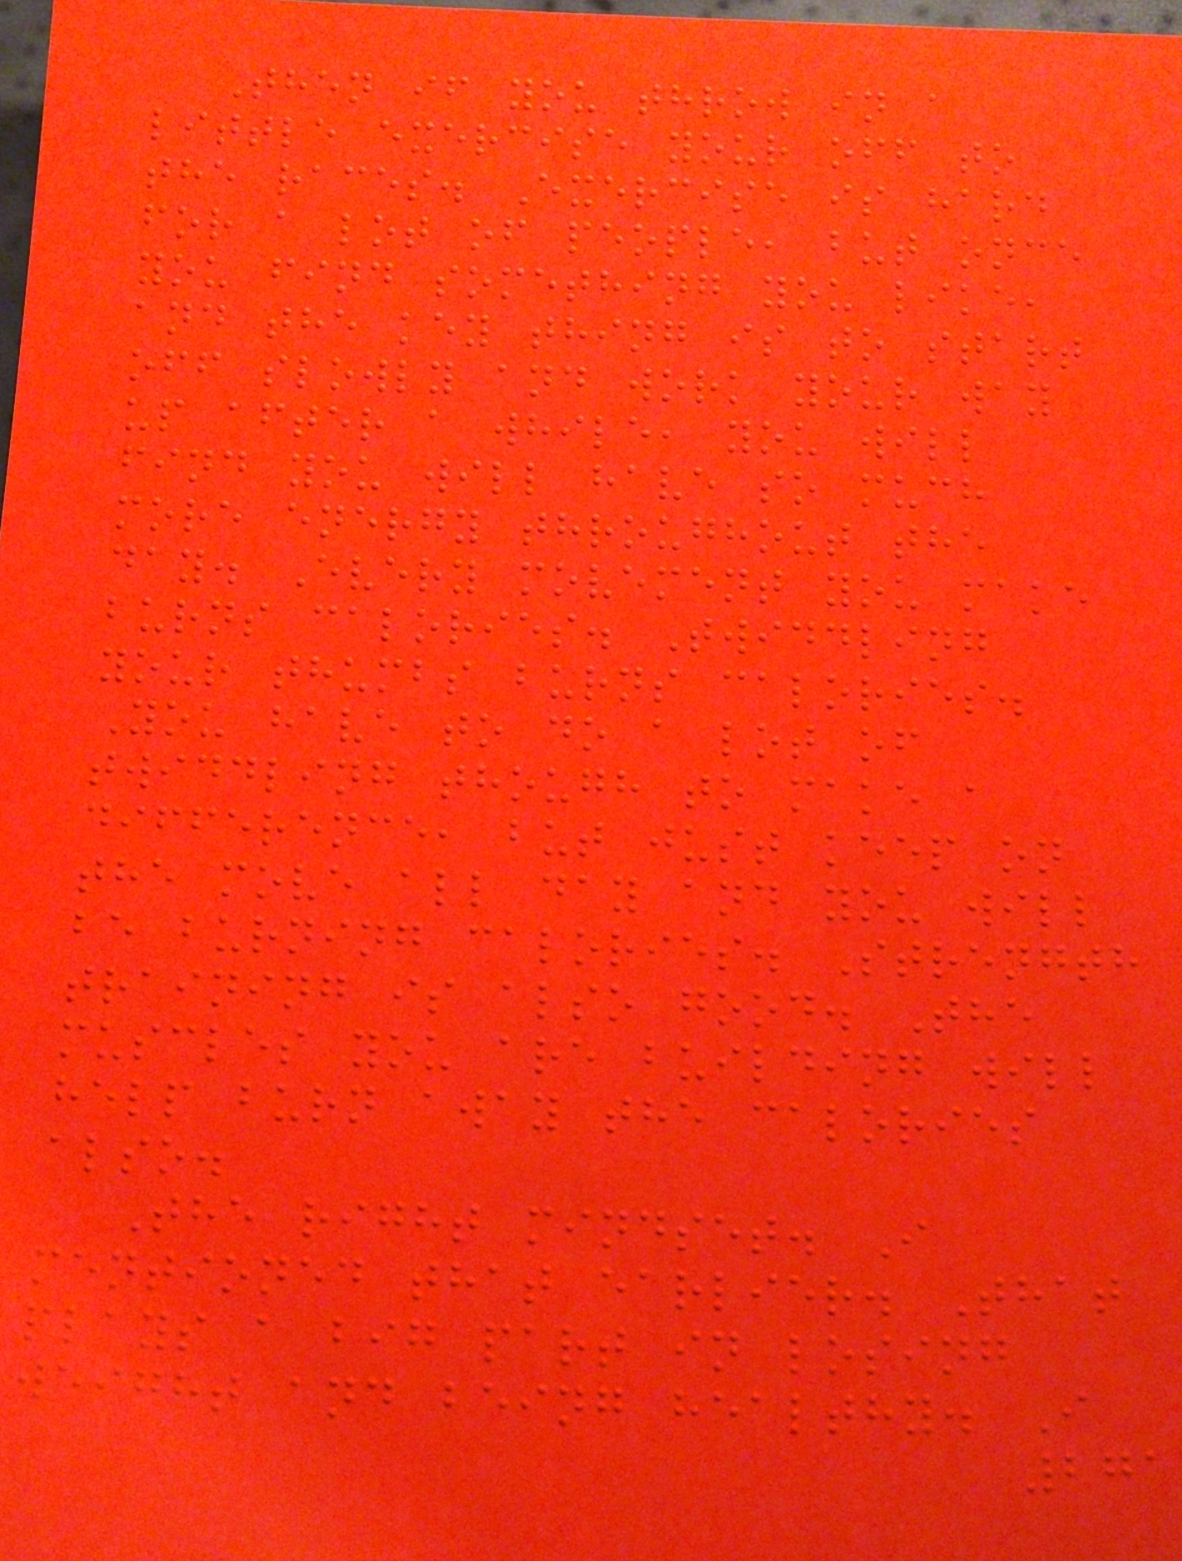Then if you throw in a
little exercise your off to
the races. Exercise is hard
for a lot of people, but once
you find something you like,
and the key thing is to start
off slowly and work your way
up after a while, you will
find you will have so much
more energy throughout the
day. Every movement you make
burns calories. Twiddling
your thumbs burns calories.
You have to do a lot of
twiddling though to make a
difference, but just keep on
the move all day and you will
be burning calories. Strength
training is also good. The
muscles you are building will
help burn away the calories
also.
The right mindset. I
mentioned that earlier. That
plays a big part in losing
weight and being healthy. I
271
